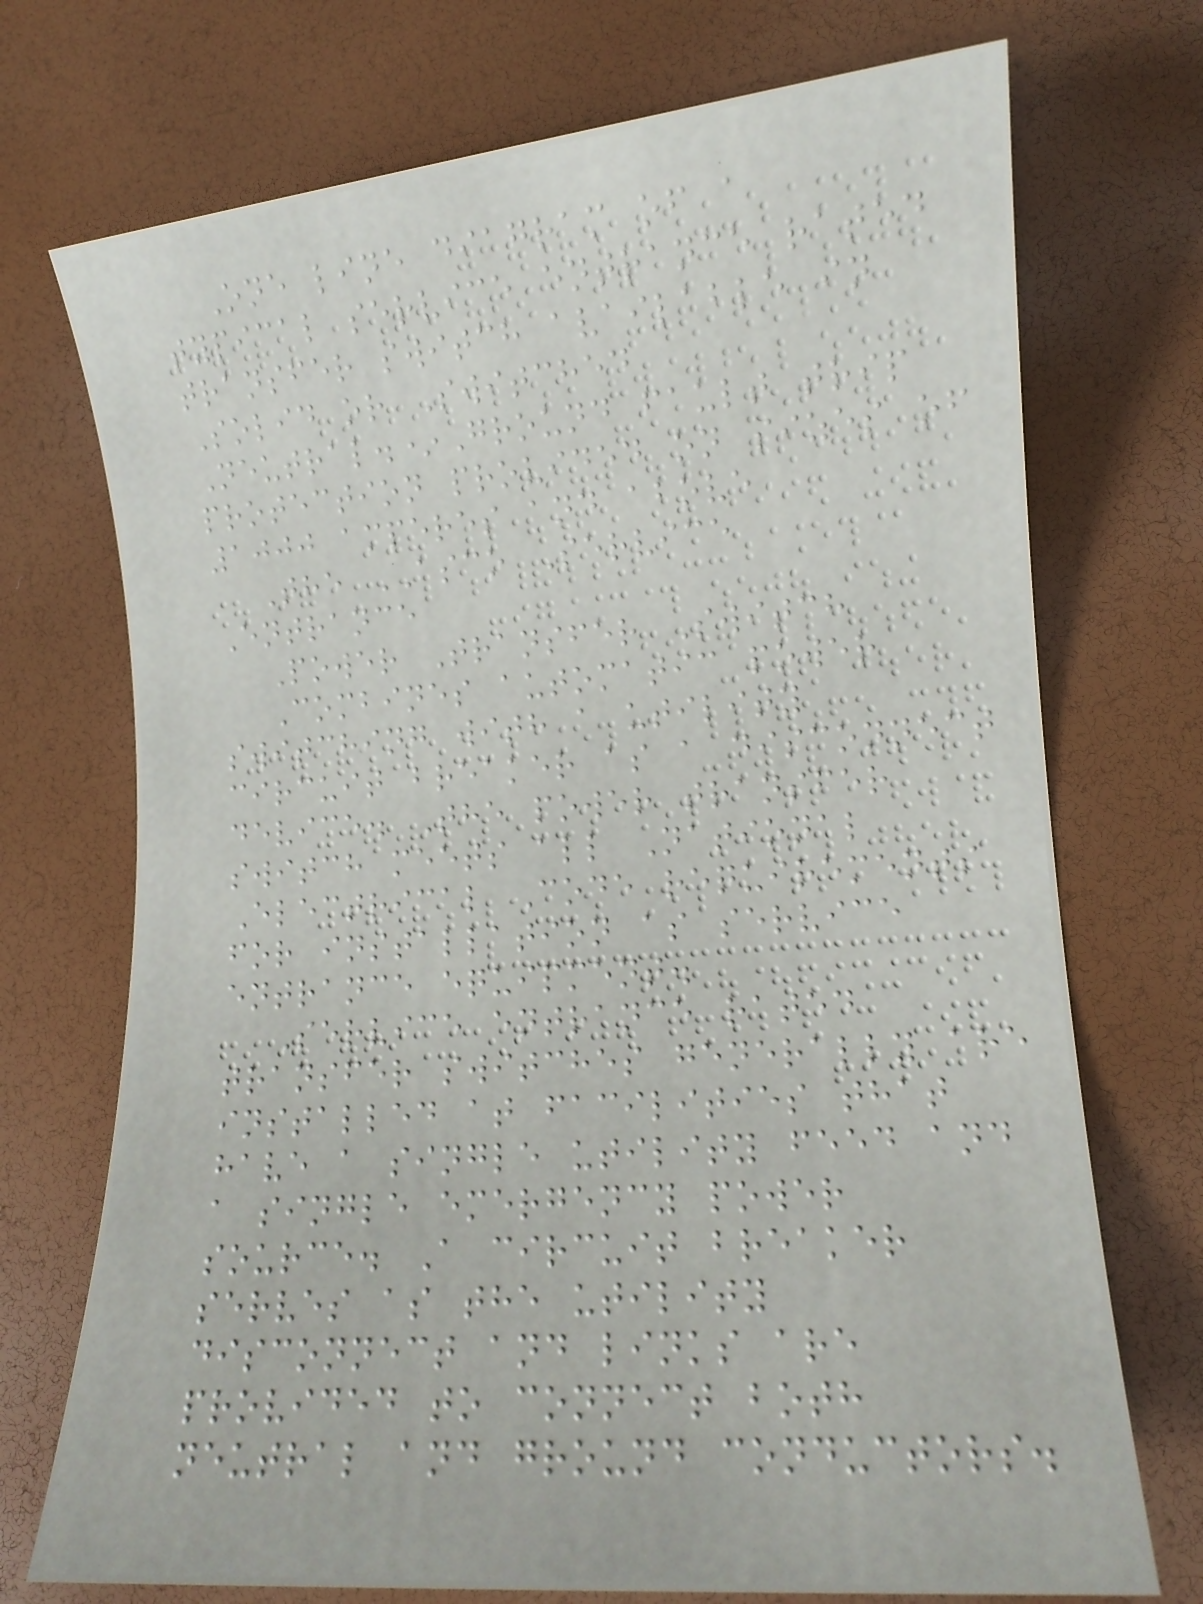One line diagram of a
typical service entrance rated
transfer switch available in
Solid or Switched
Neutral.*Ground fault trip
protection provided on sizes of
1000 amperes and above
The ASCO Service
Entrance
Power Transfer Switch
Combines automatic power
switching with a utility
circuit breaker as a disconnect
device. The power transfer
switch meets all National
Electrical Code requirements
for installation as service
entrance equipment.
Service entrance rated
transfer switches generally are
installed at facilities that
have a single utility feed and
a single emergency power
source. A circuit breaker
serves as the utility
disconnect and links are
provided to connect both
neutral and ground conductors.
